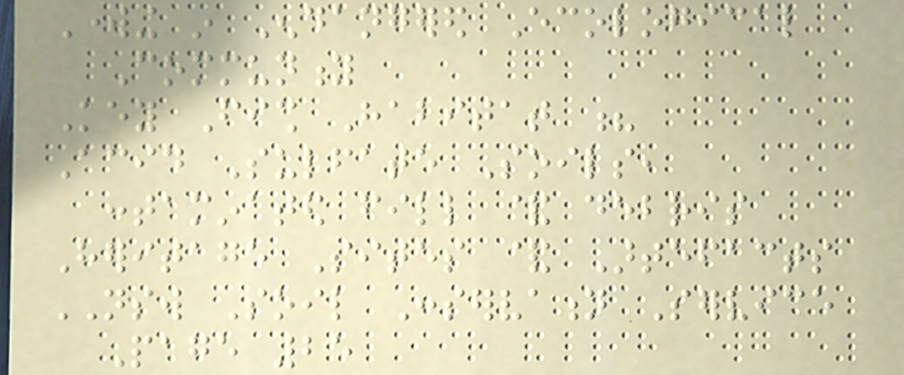Working in Endangered Ecological
Community
Key Fish Habitat ?
Acid Sulfate Soils,
contaminated fill & debris
Heritage Sites & Artefacts
NSW Soil Conservation Service
Page 25
